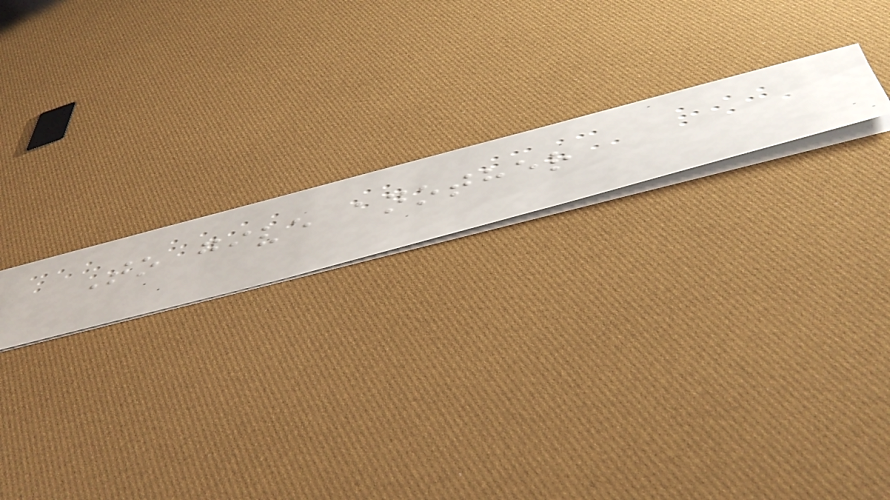To give another
